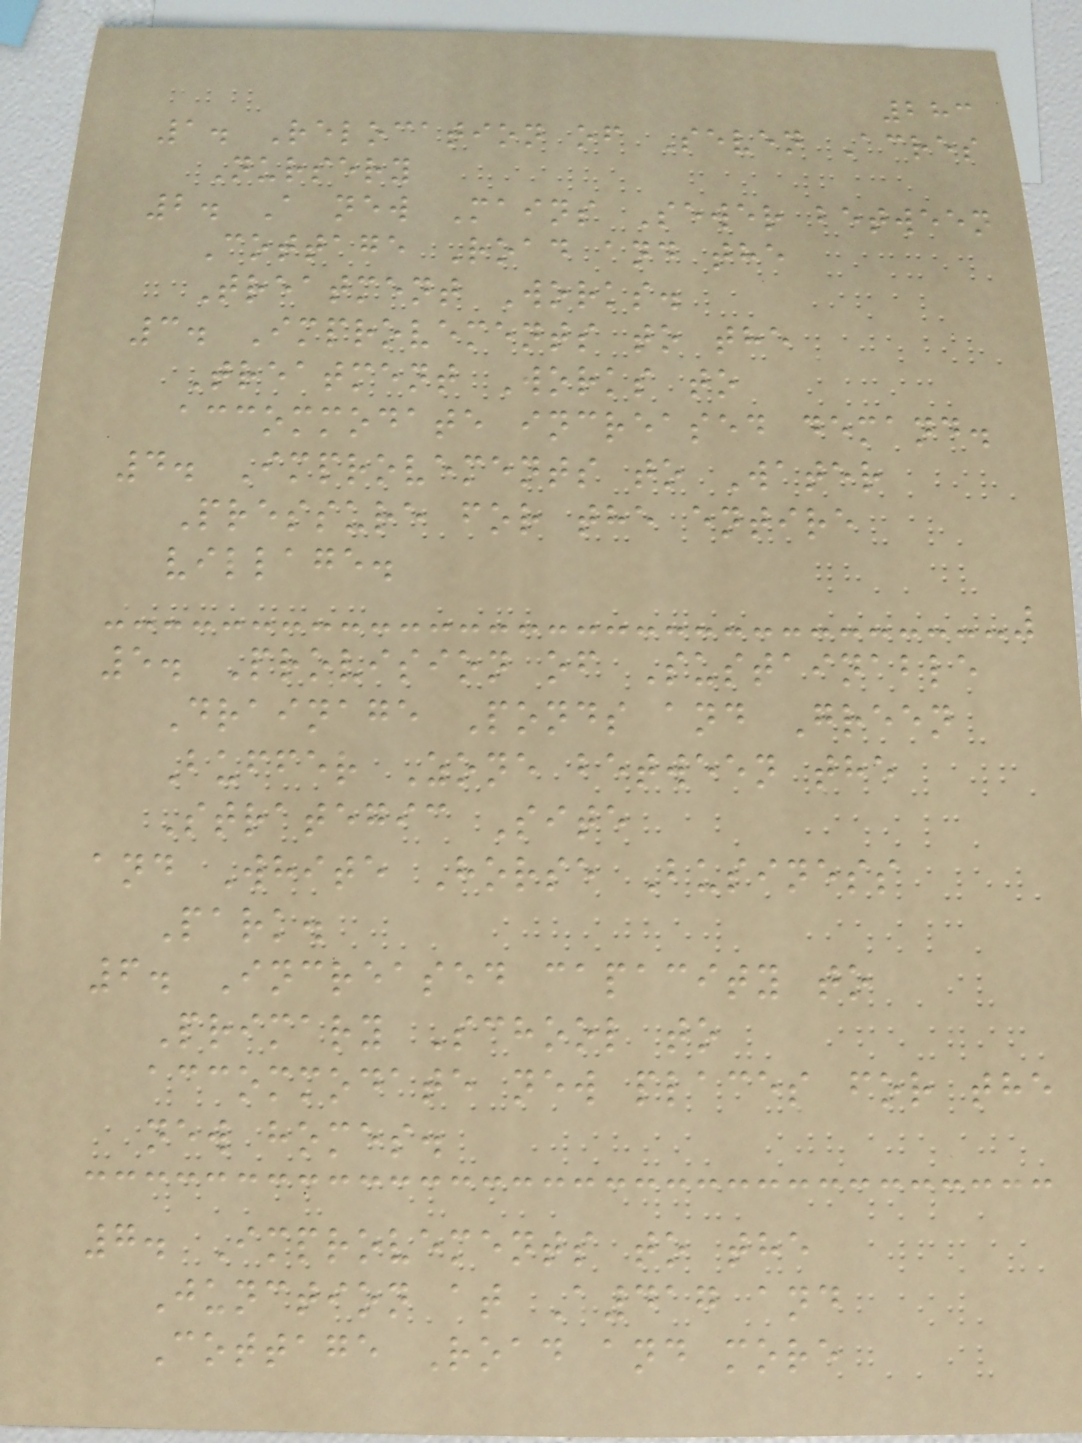283
1. Relocation of Seven Acres
Nursery
2. A new Mains Sewer between
Cottage Road and the
Treatment Works.
3. Improvements to the
Treatment Works to
accommodate increased demand.
4. Improvements to Water
Pressure for the entire
village.
5. Provision of Sustainable
Drainage Ponds and Green
Buffer Zone between the
Strategic Site
and White Horse Business
Park.
6. Increased capacity to
Primary School to
accommodate new places for the
new homes.
7. Improvements to the
Junction at A417 and
Cottage Road and more
